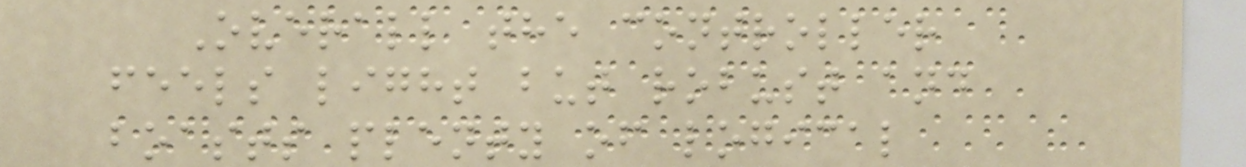Overall the controller
feels light but robust and
boasts plenty of logical
